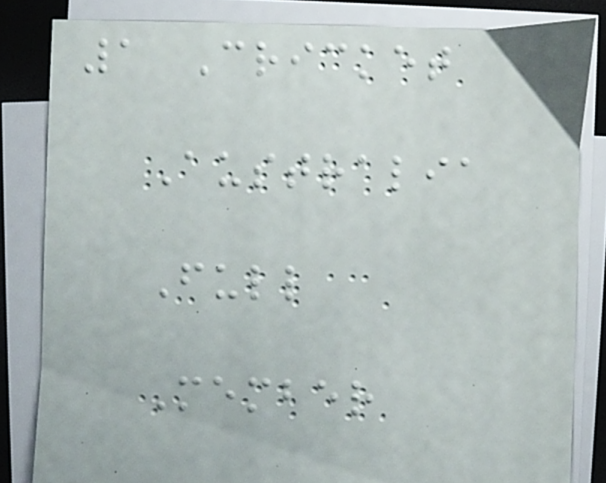1 Cricket
Australia
Full
Member
